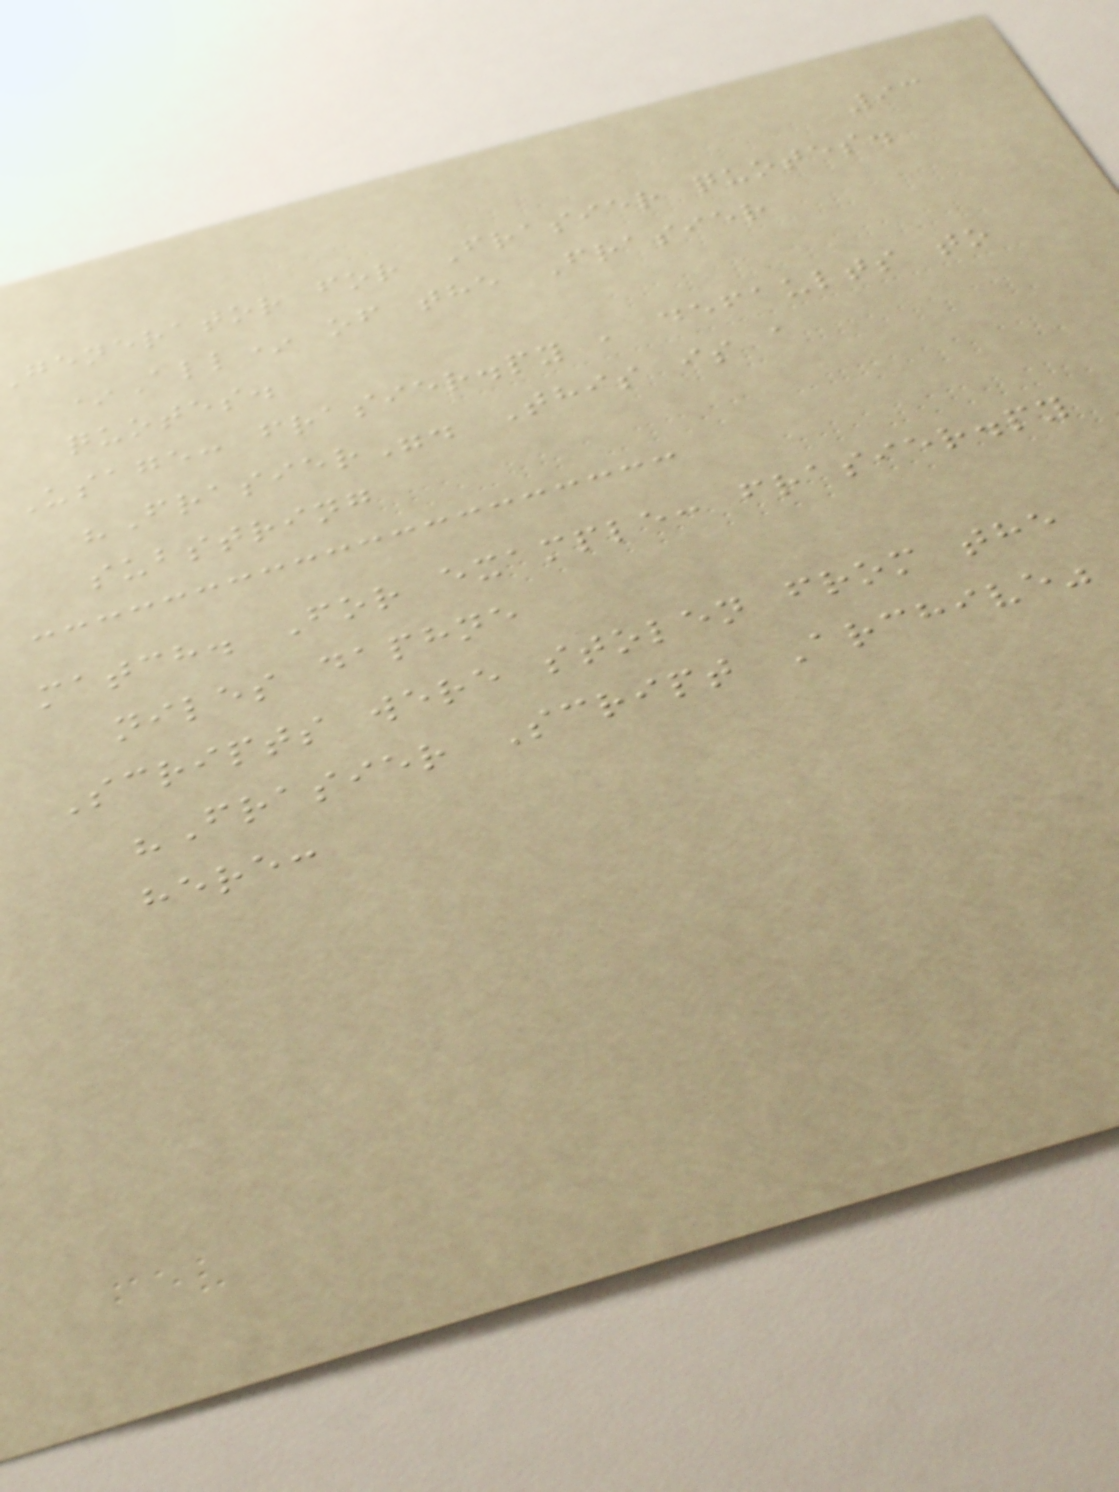93
generator for Frasier quotes.
*All* of the Frasier
quotes.
Usage: frasier.py , defaults to
"Frasier". This is a
substring
match. For example: frasier.py
niles daphne
Scripts were stolen from the
"Frasier Script Archive"
here:
